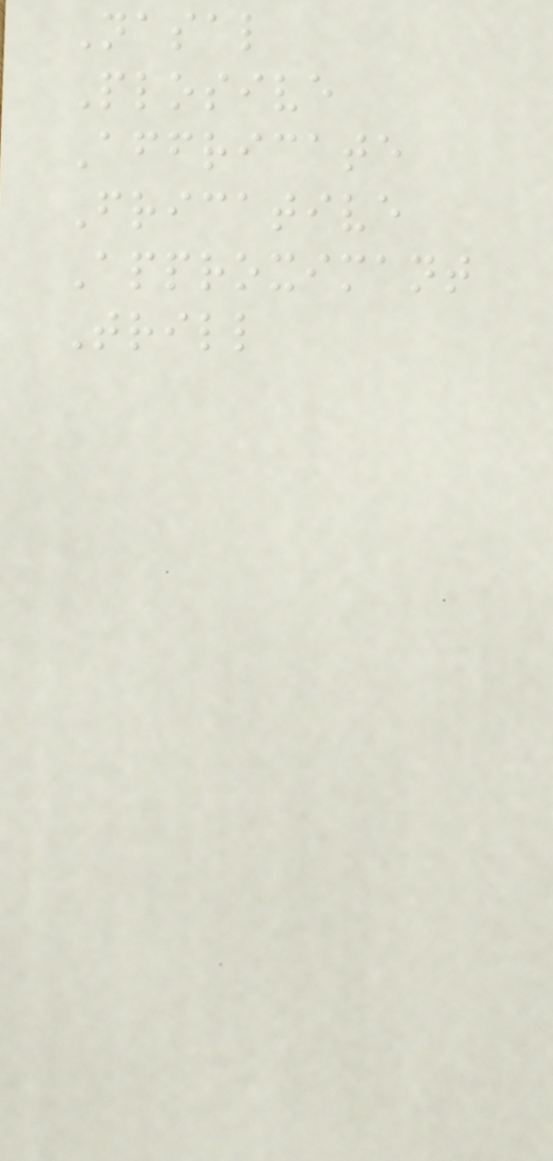Nasal
Plosive
Affricate
Fricative
Approximant
Trill
